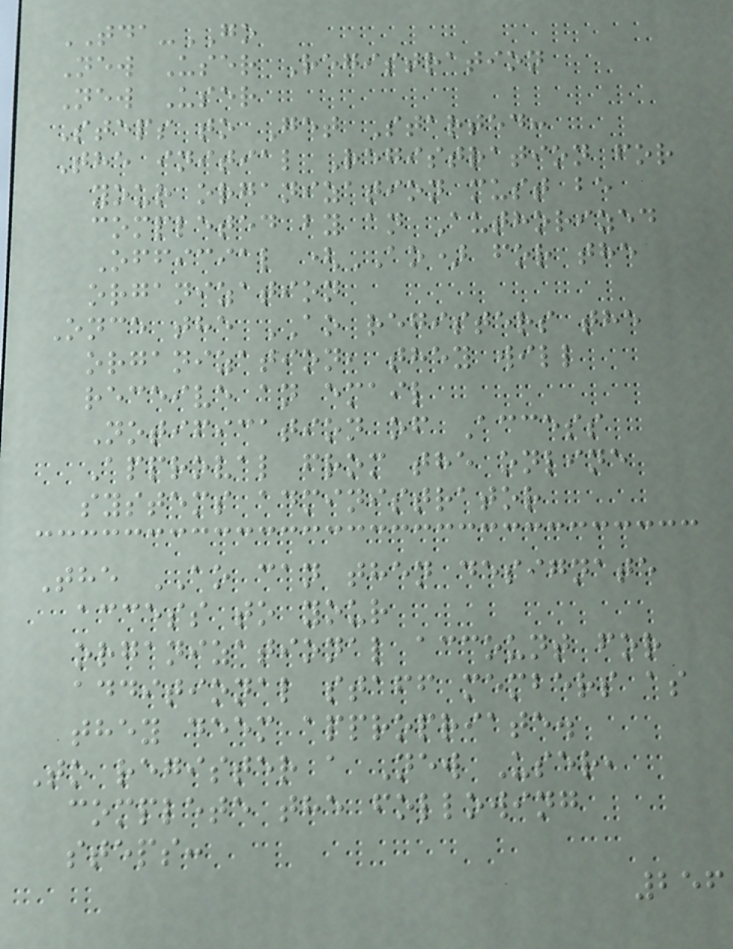TDA-GO
New User Registration
New User
Steps to Get Started:
The initial Registration for
your organization must be
completed by an Authorized
Official (AO) for the
organization
Once the AO registers the
organization, they will
receive an email
Notification of Access
Approval from the online
systems administrator
The AO can then designate
access to your
organizational account for
additional staff members as
they deem appropriate.
To register a New User,
complete the following
steps:
256
